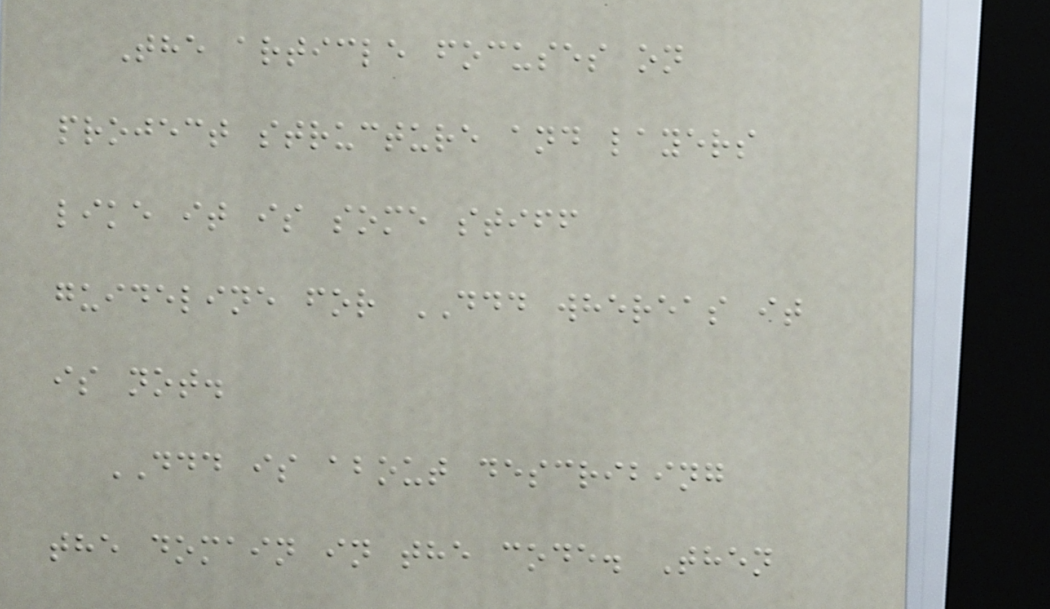The article focuses on
project structure and layers
like it is some stiff
guideline for DDD whereas it
is not.
DDD is about describing
the domain in the code. Then
